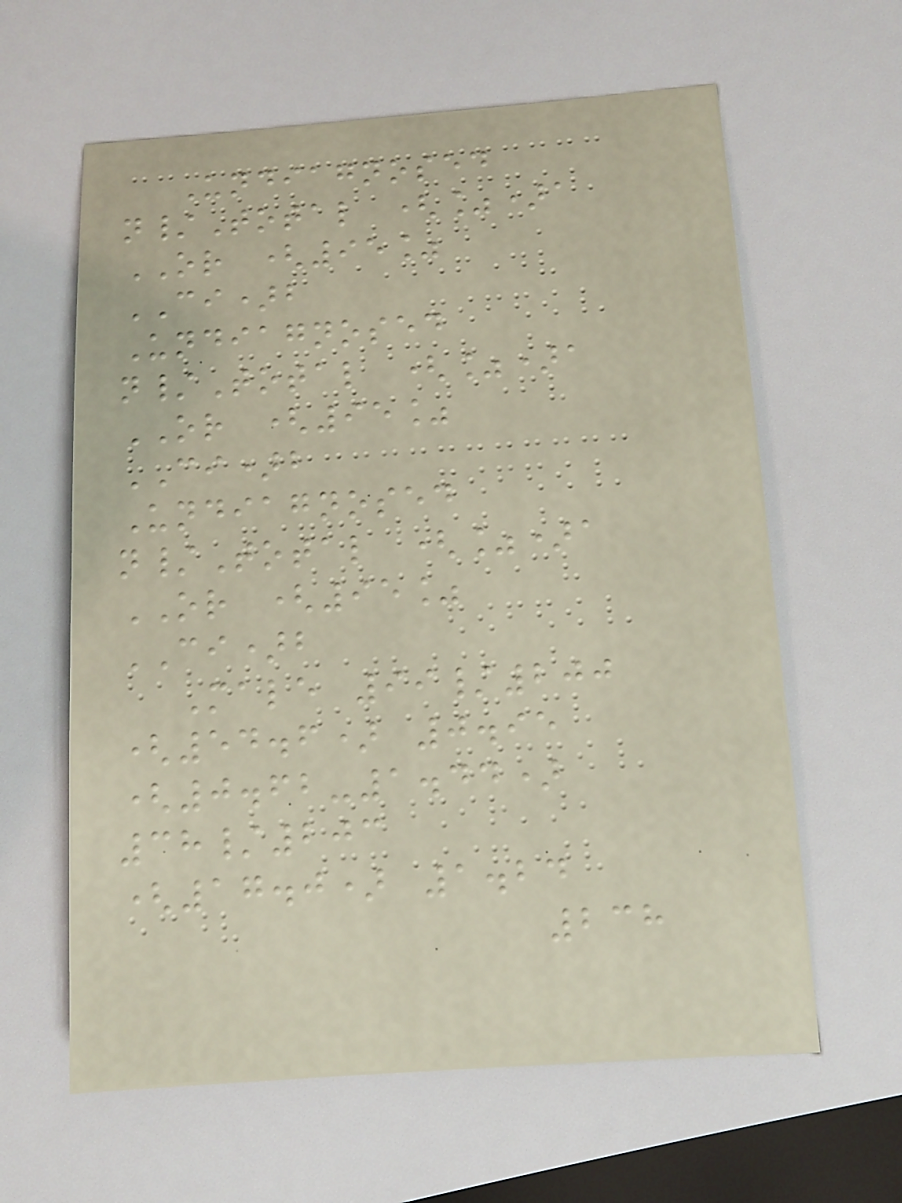Undiagnosed
n/Total (%)a
OR (95%
CI)b
Undiagnosed
n/Total (%)a
OR (95%
CI)b
Undiagnosed
n/Total (%)a
OR (95%
CI)b
Male 99/200
(54.6) 0.95
(0.62-1.44)
38/203
(17.0) 1.24
238
